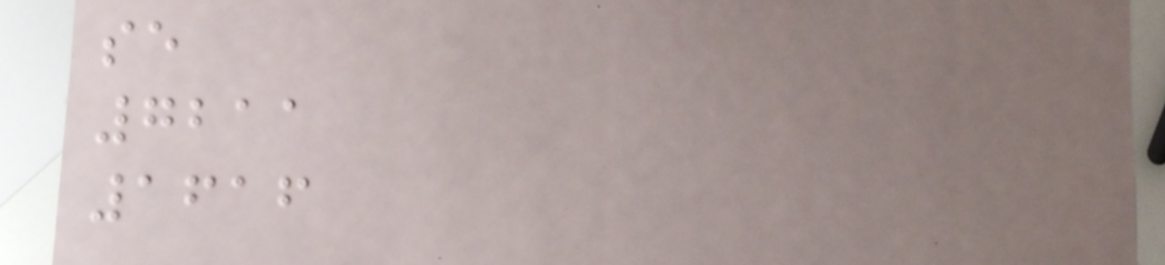se
7211
1616
